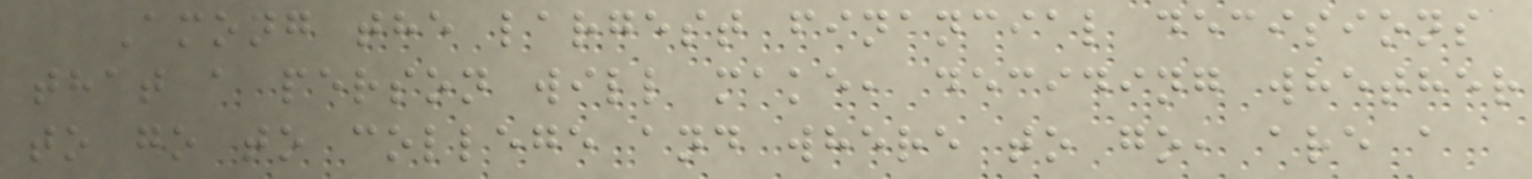Among the largest financial decisions
that a person will make, deciding whether
to go to college and where to go, are a
